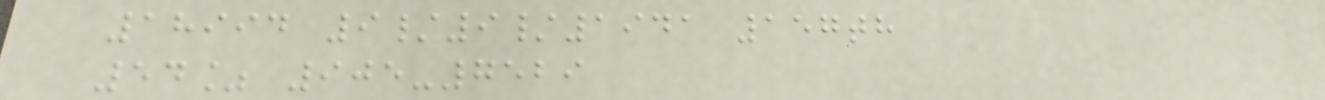18994 9/9/1941 157th
54% 905-7529
